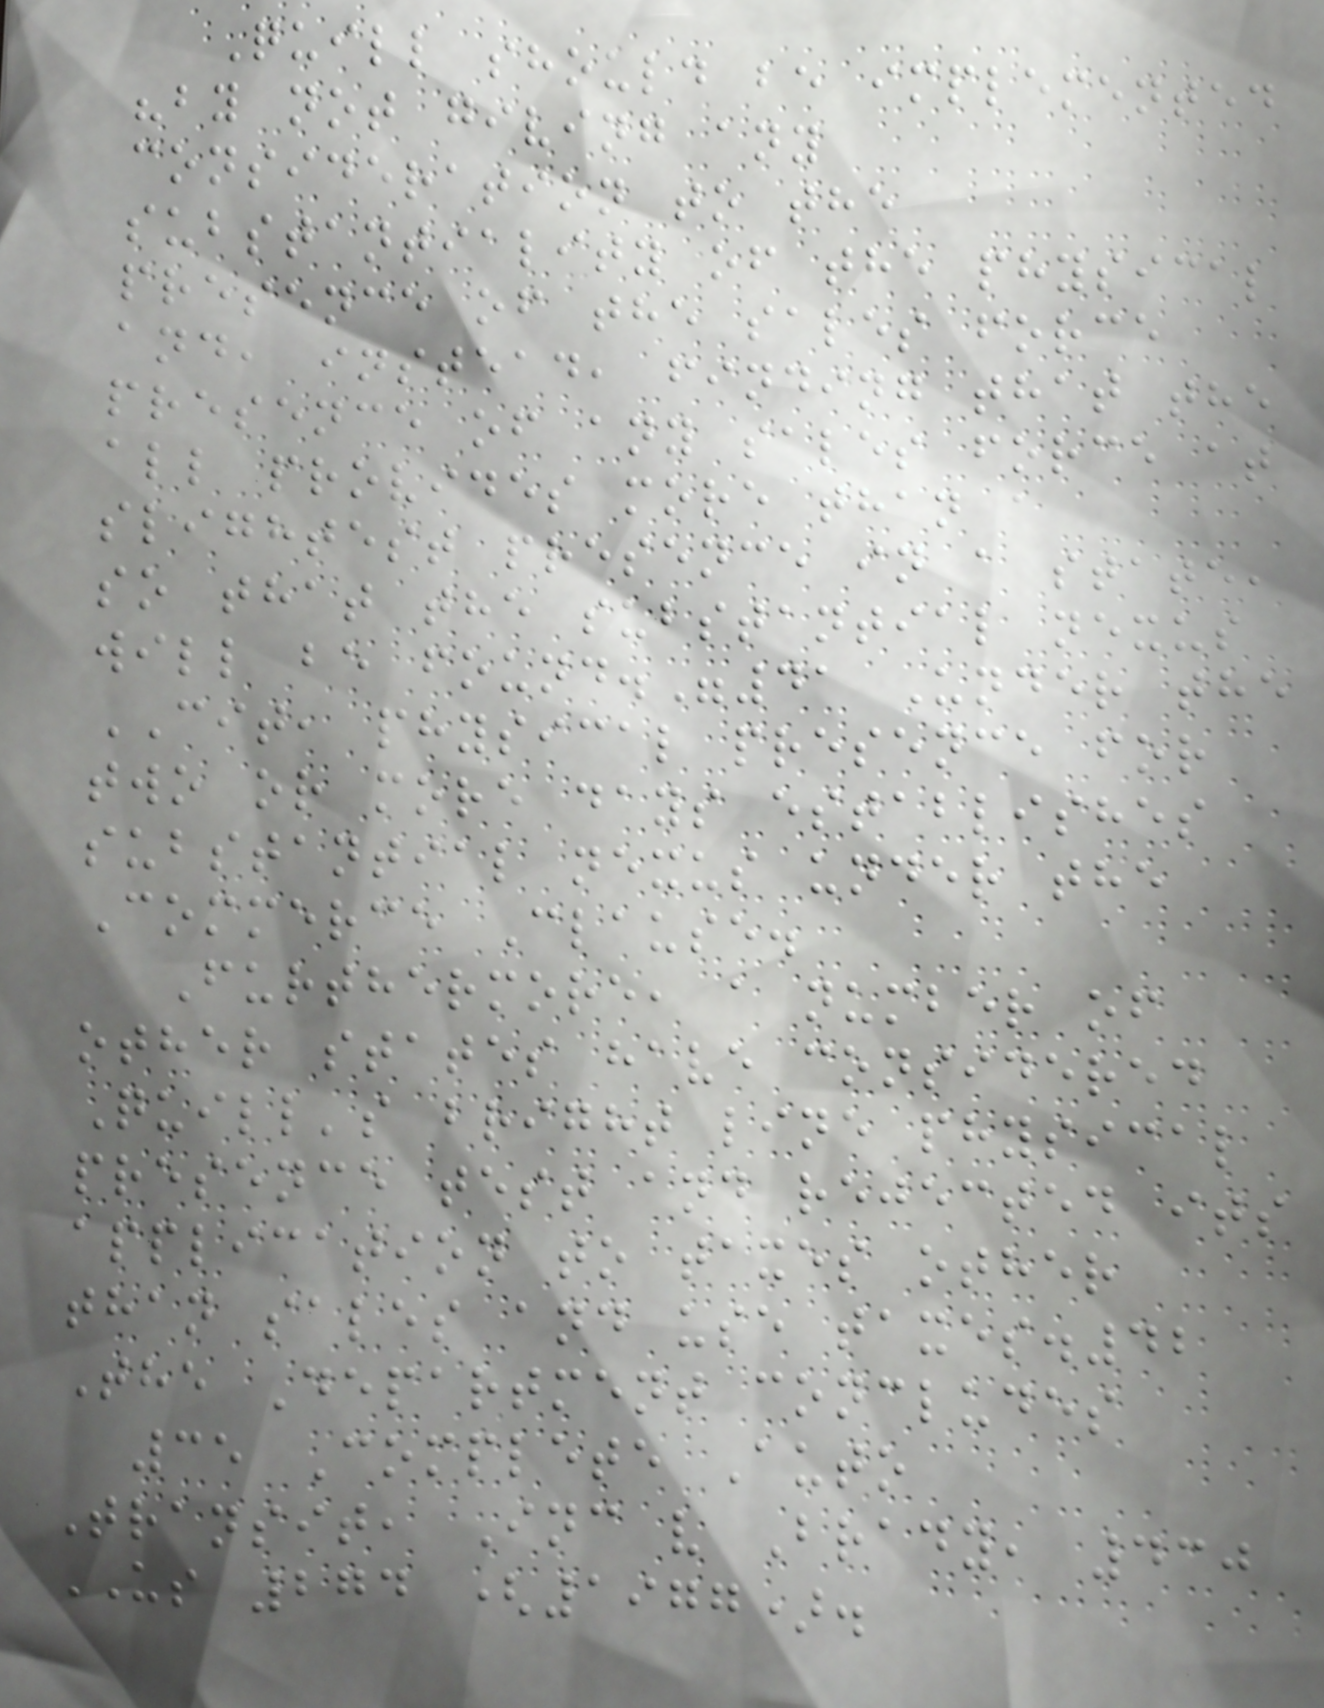Quill should be implemented
"by not giving any
consideration to the
substantiality of the physical
presence of the sales force
and, instead, finding that the
presence of any sales force at
all provides more than a
slightest presence in a state,
so that the substantial nexus
will be found."41 Under the
CIT, physical presence for
two or more days establishes
substantial nexus under the
Commerce Clause.
Furthermore, a number of
other states have considered
Quill's bright line physical
presence test and rejected its
application to taxes other
than sales and use taxes.42
The Department concludes
35 Complete Auto
Transit, Inc v Brady, 430
US 274 (1977).
